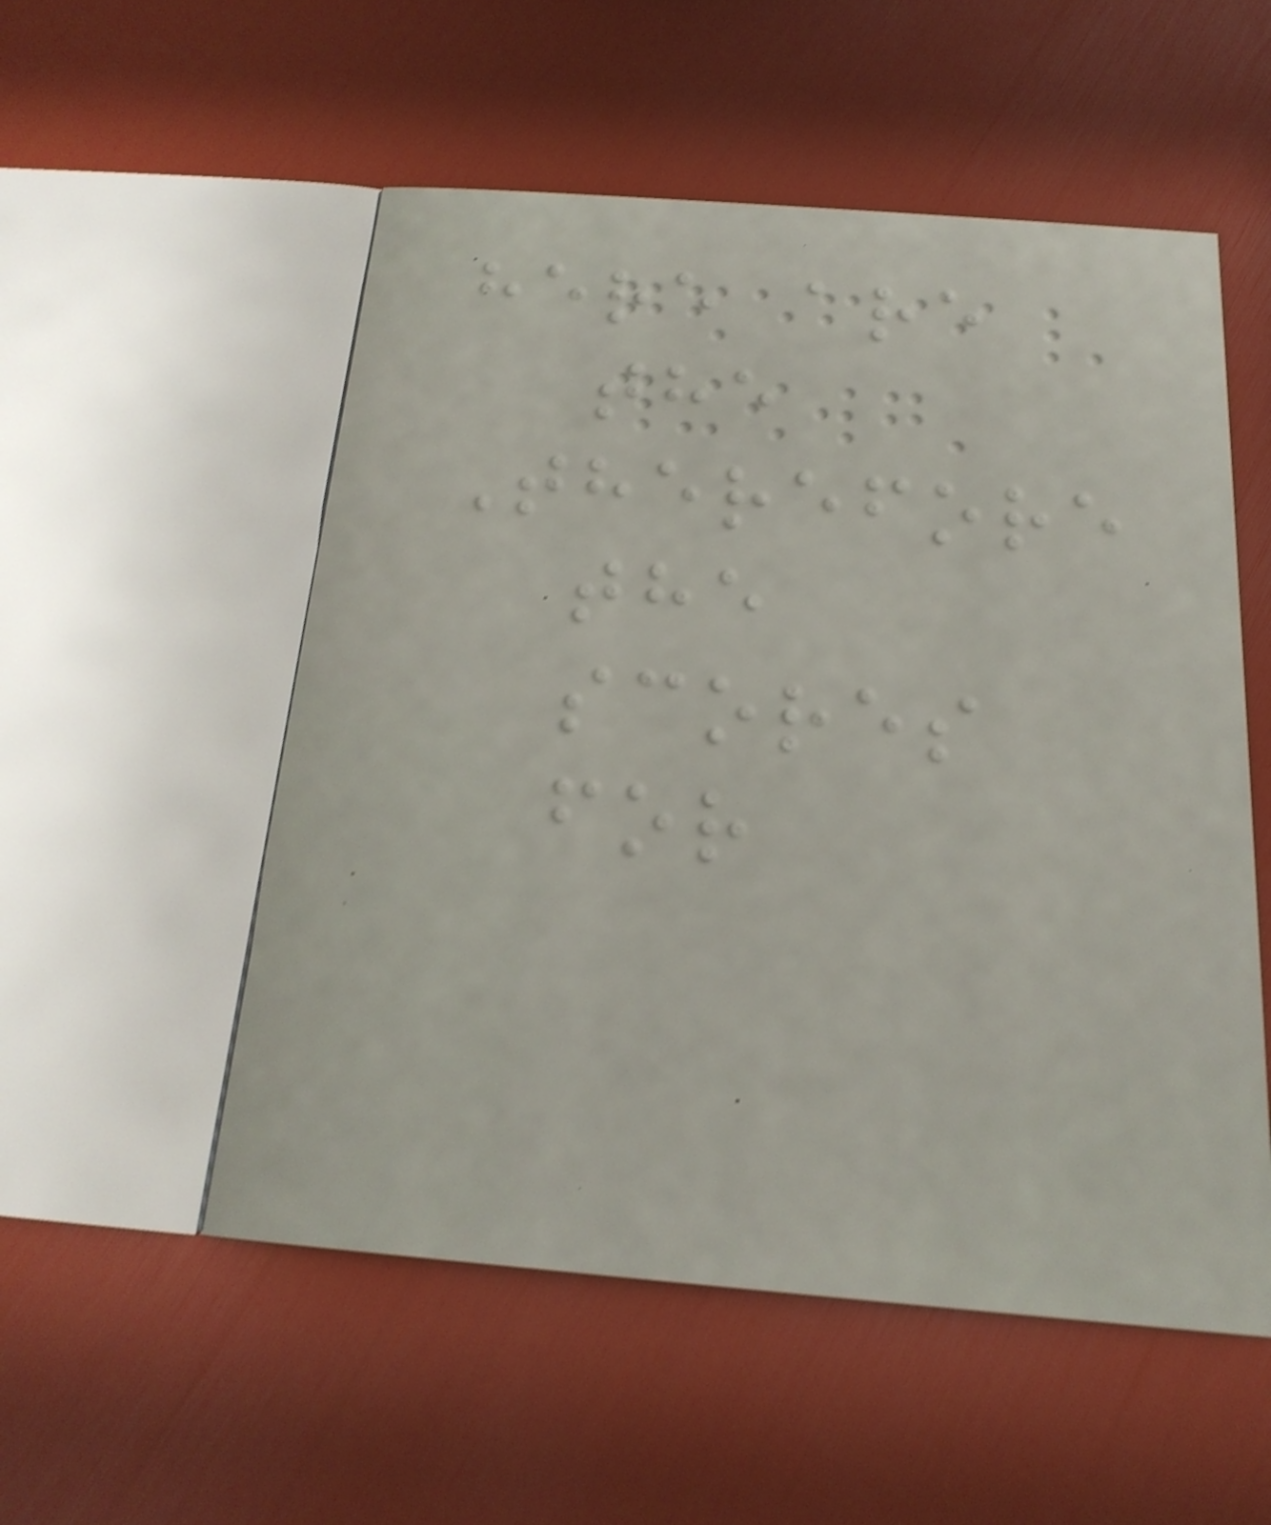here are
the
Therefore
the
scores
for
